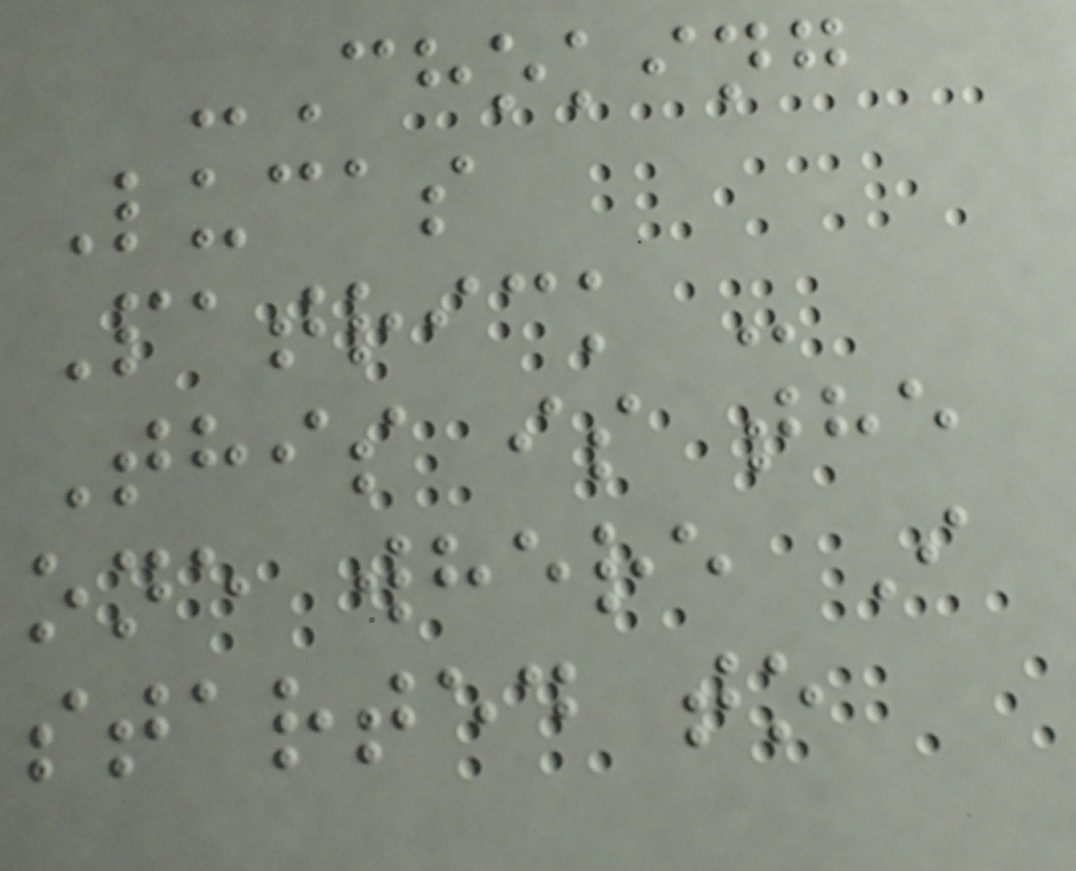-Choking
Lucas
Patrick -
This is the
one where I
started to
